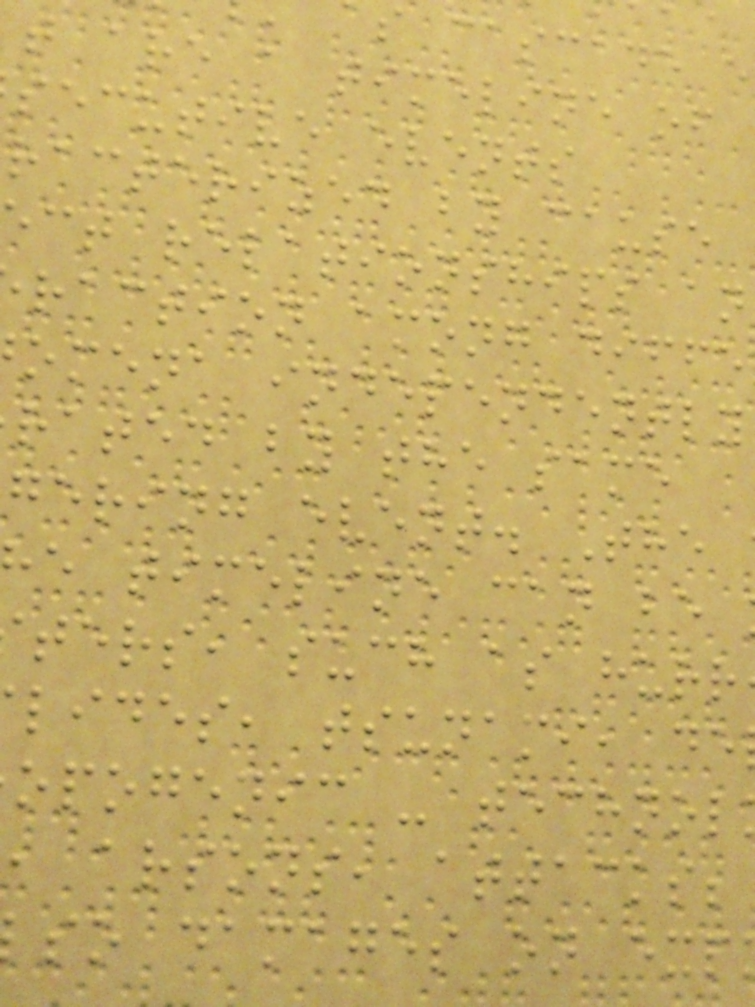s cascade e
t are a timeline of
secutive events
racterized by cause
ct relationships an
raction among diffe
omena independently
rated by the same
gering event. The
e timeline can be
ters, such as hurr
lides, tsunami, de
opogenic - technol
, arsons, attacks;
so damages on exp
